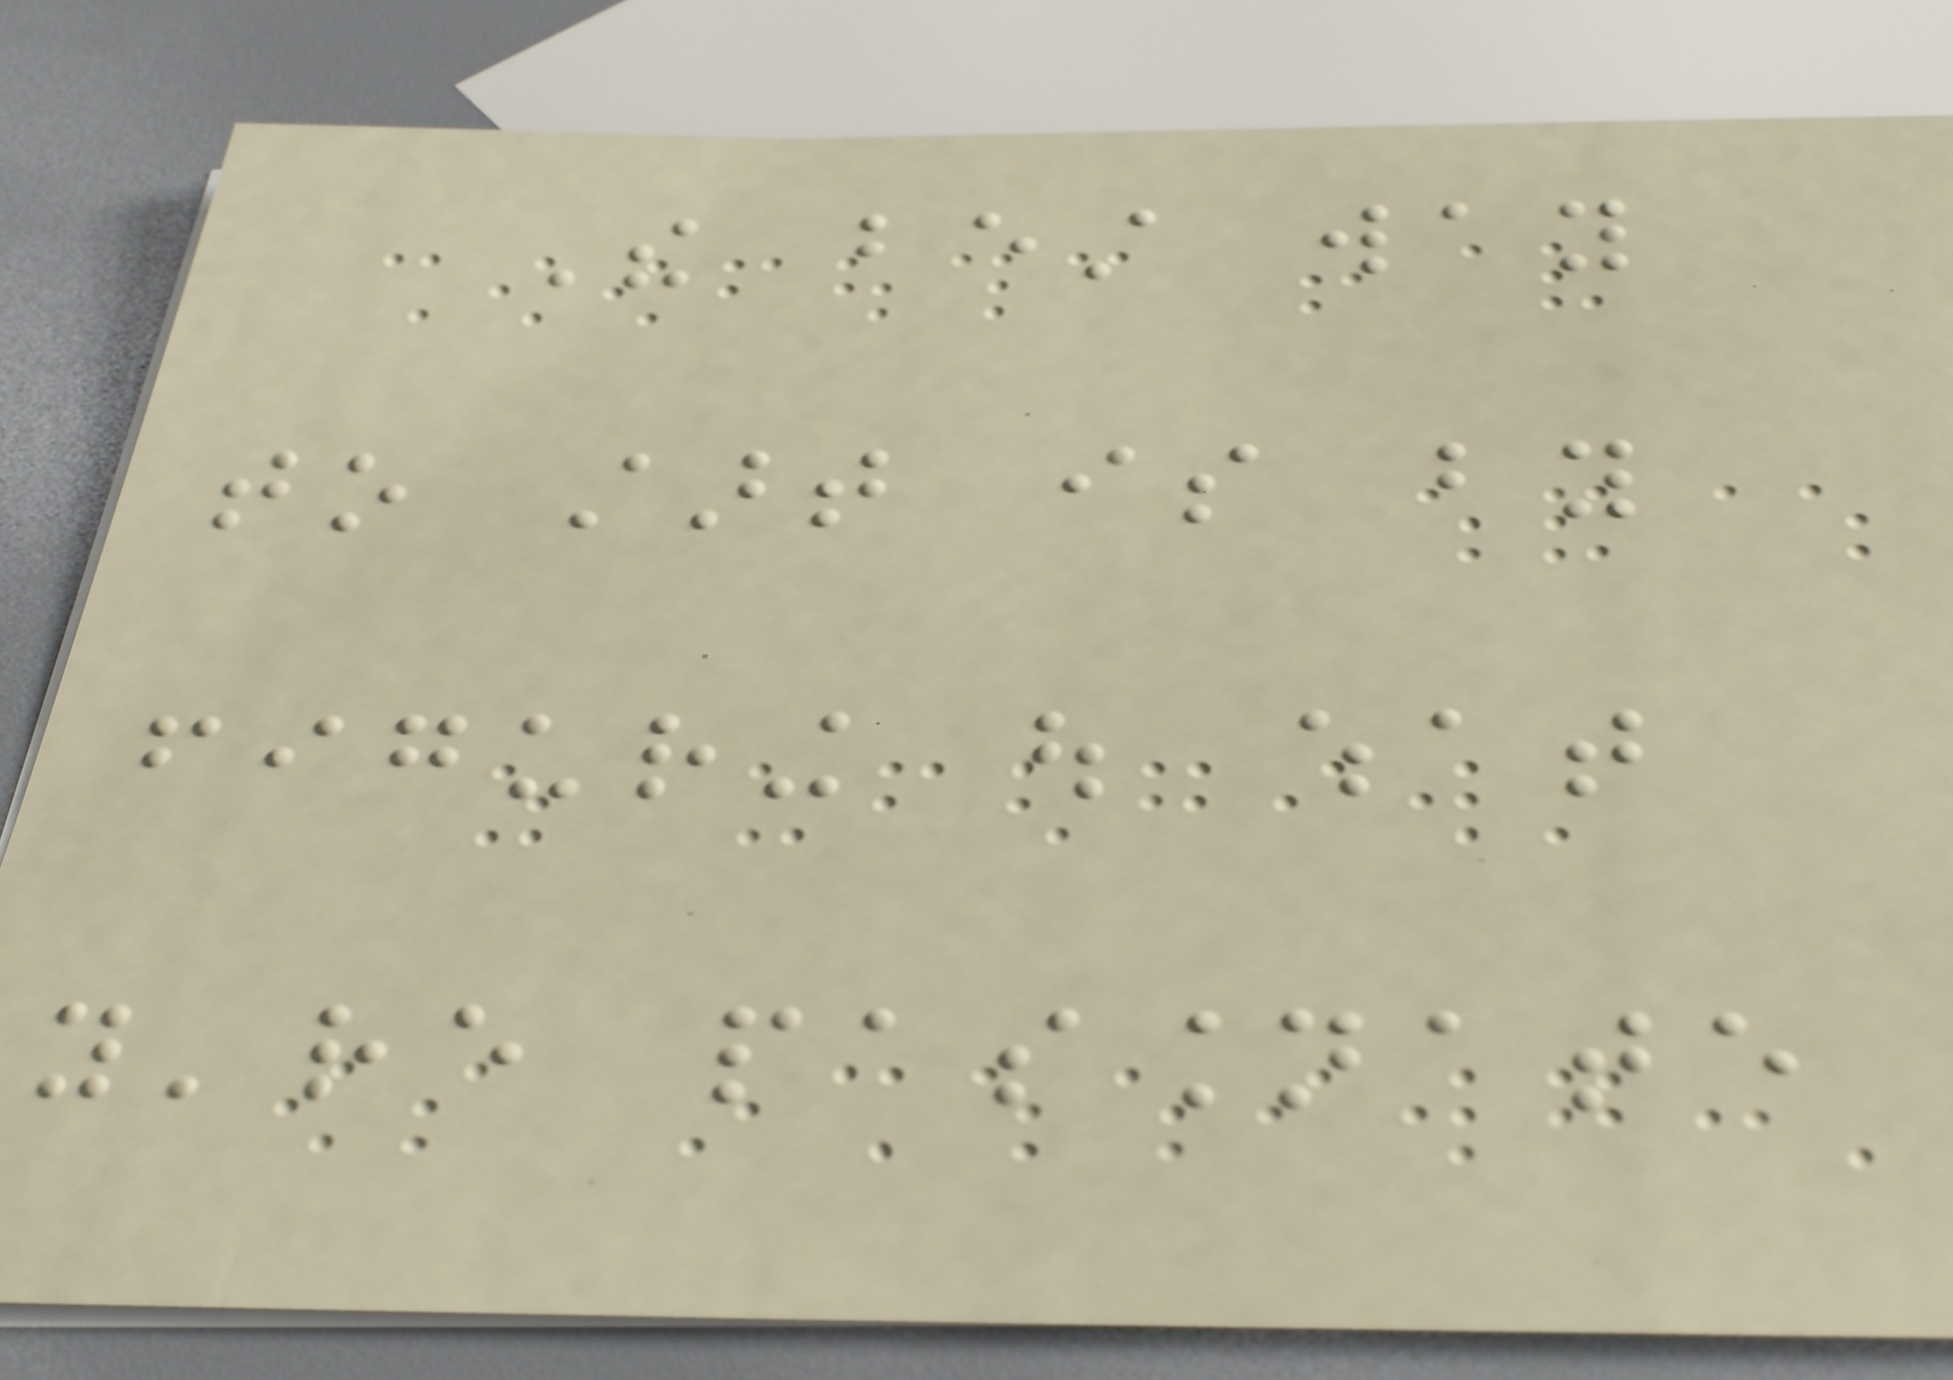The best way
to start is by
figuring out what
you're passionate
